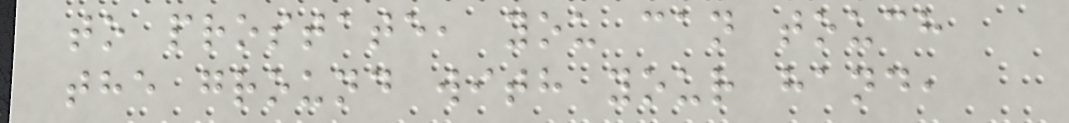to prostate, you can touch
the ground with your hand,
